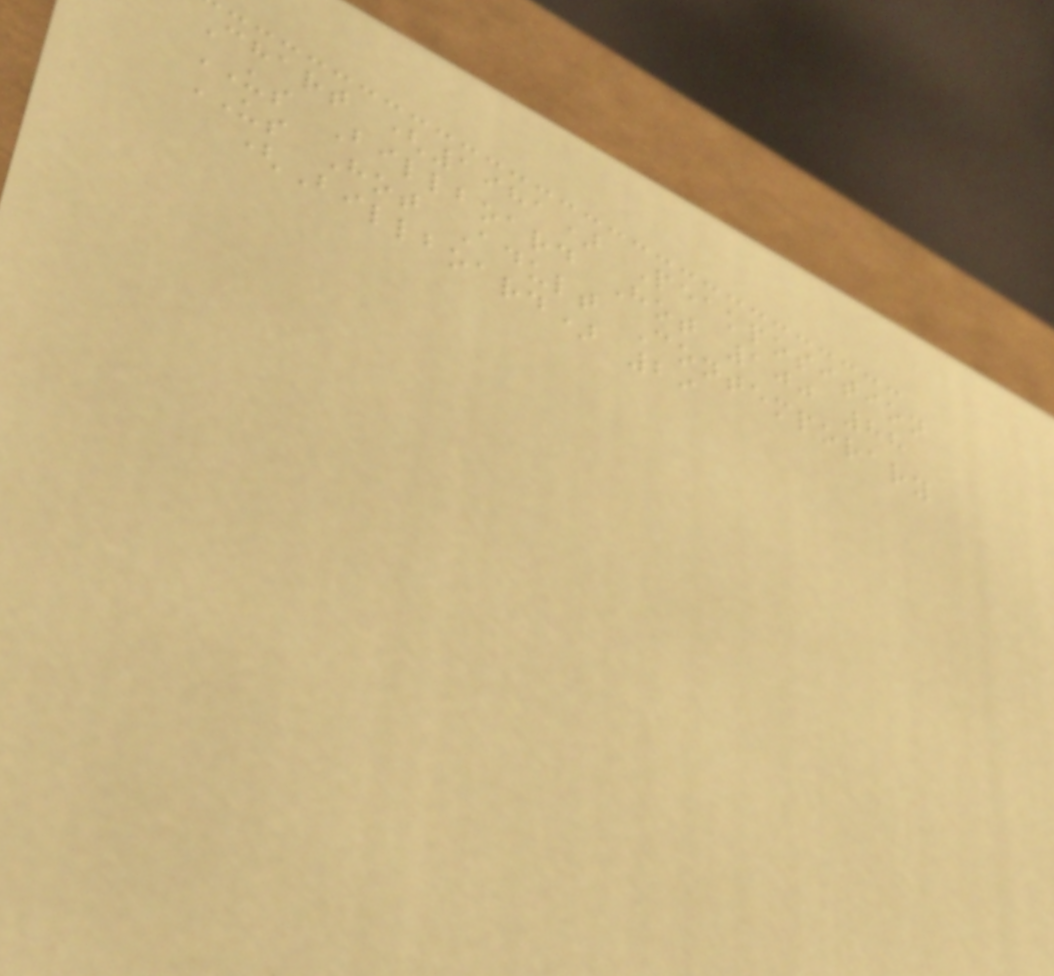Chart (1981) Peakposition
US Billboard Hot 100 88
US Hot Adult Contemporary
(Billboard) 29
